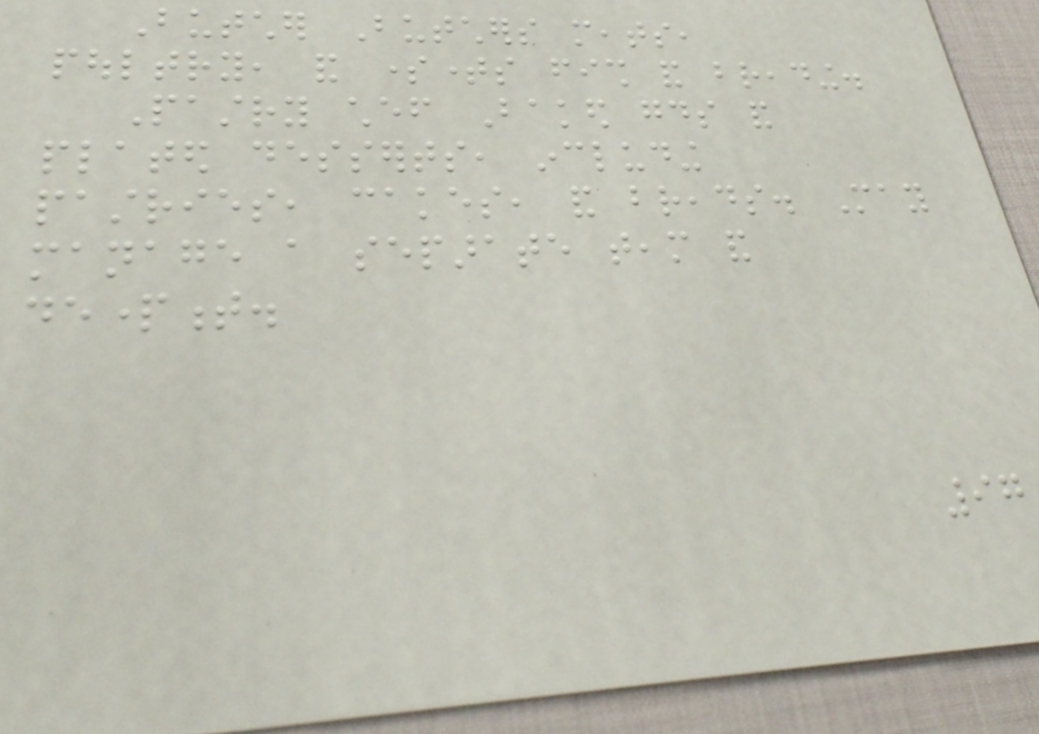Butcher Butchers meats,
poultry, and sometimes fish and breading.
Pastry chef Baked goods and
plated desserts, including
pastries, cakes, and breads. May
manage a separate team and
department.
97
